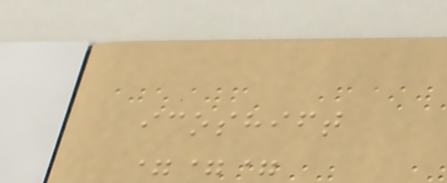icoshift
===
